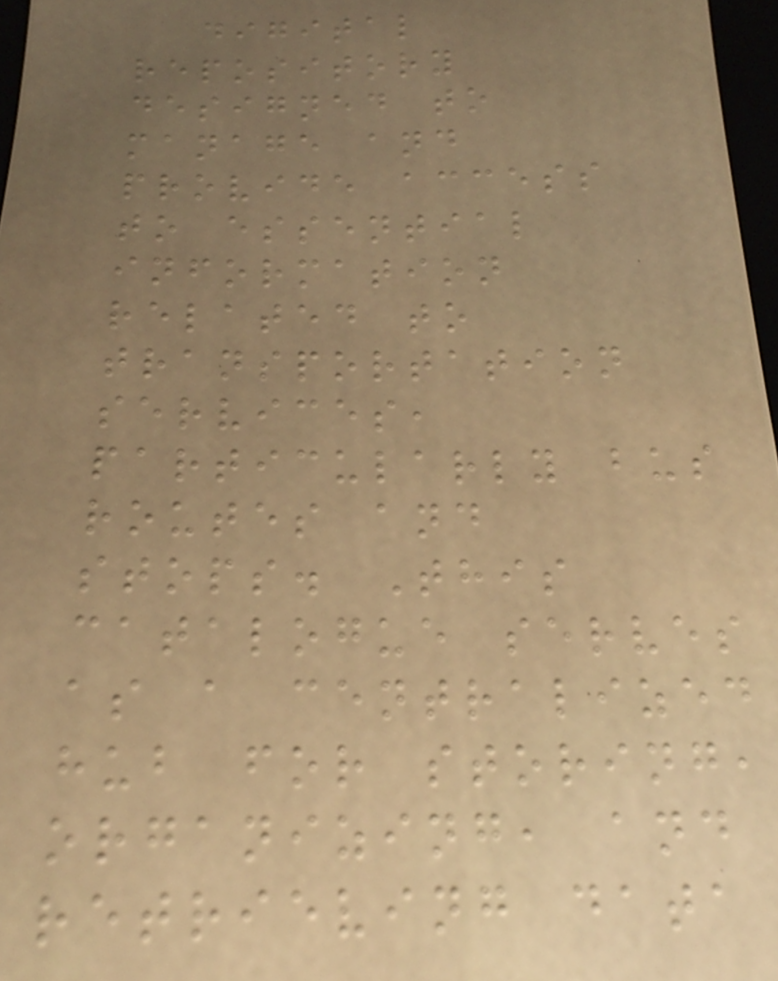digital
repository
designed to
manage and
provide access
to essential
information
related to
transportation
services,
particularly bus
routes and
stops. This
catalogue serves
as a centralized
hub for storing,
organizing, and
retrieving data
